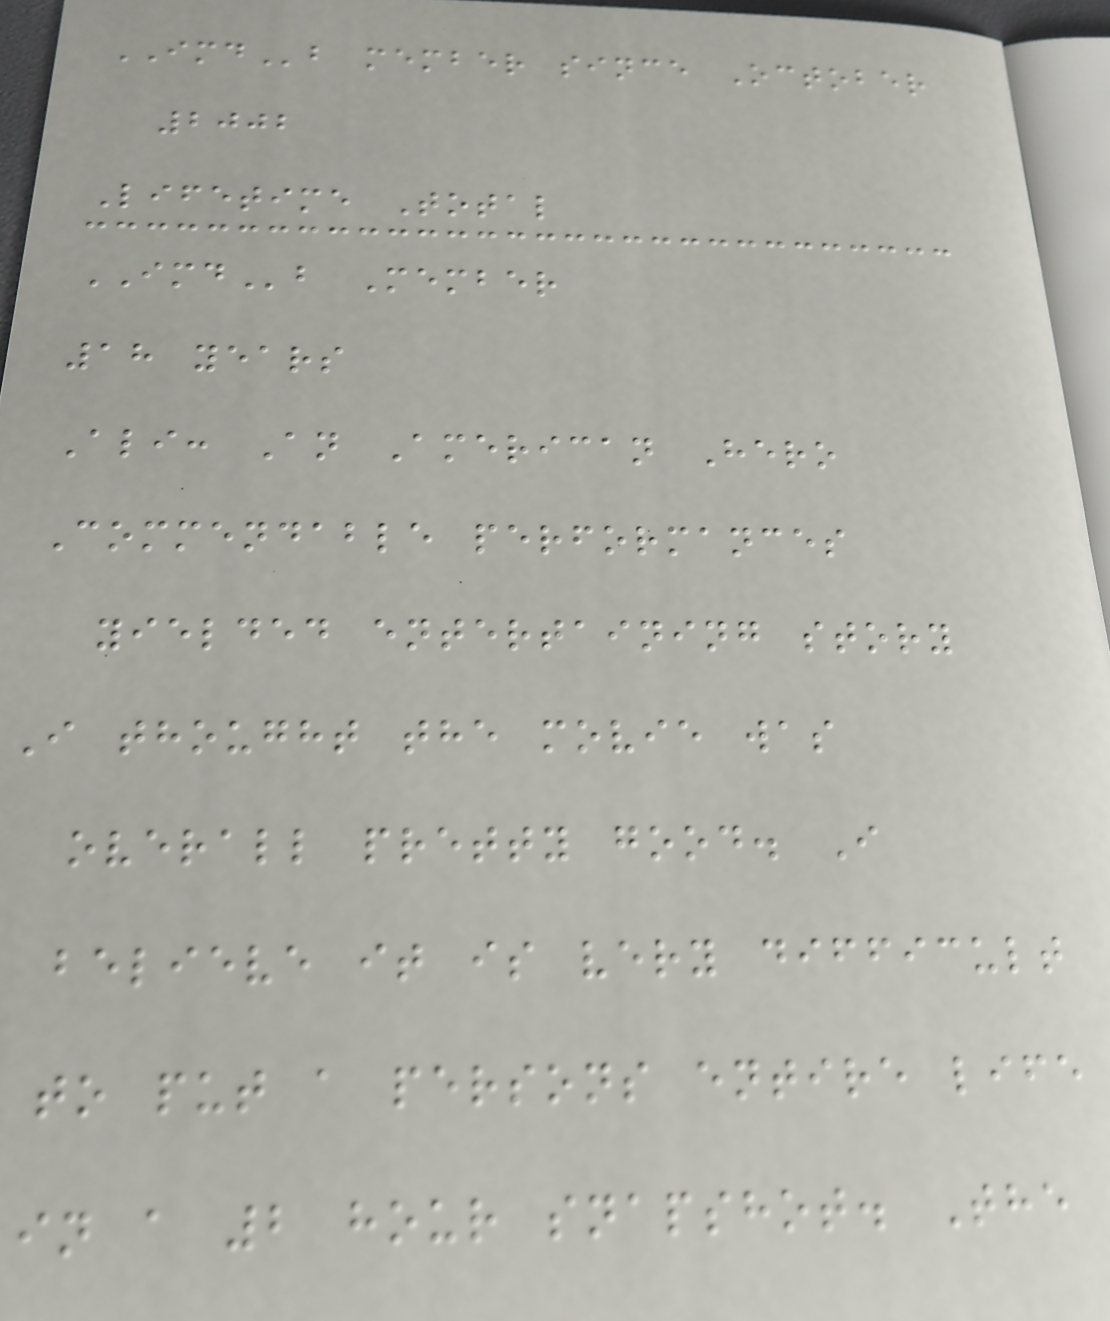IMDb member since October
2002
Lifetime Total
IMDb Member
18 years
Ali: An American Hero
Commendable performances
yielded entertaining story
I thought the movie was
overall pretty good. I
believe it is very difficult
to put a persons entire life
in a 2 hour snapshot. The
